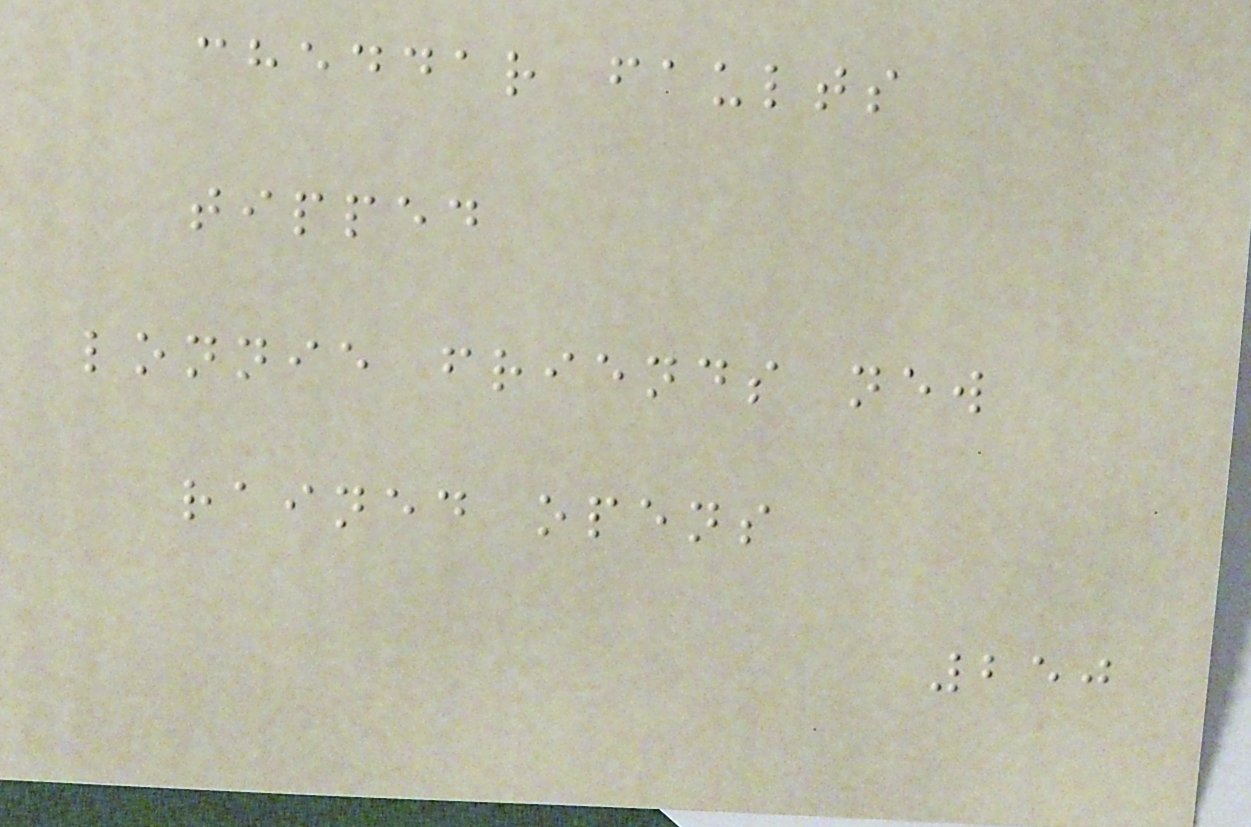cheddar faults
tipped
lonnie friends new
rained opens
250
